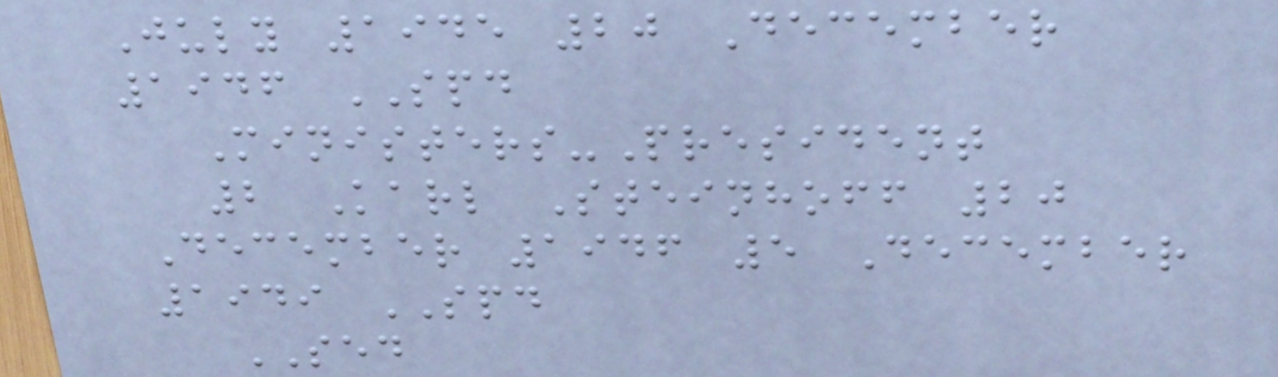July 1945 20 December
1946 SPD
Ministers-President
2 Karl Steinhoff 20
December 1946 5 December
1949 SPD
SED
